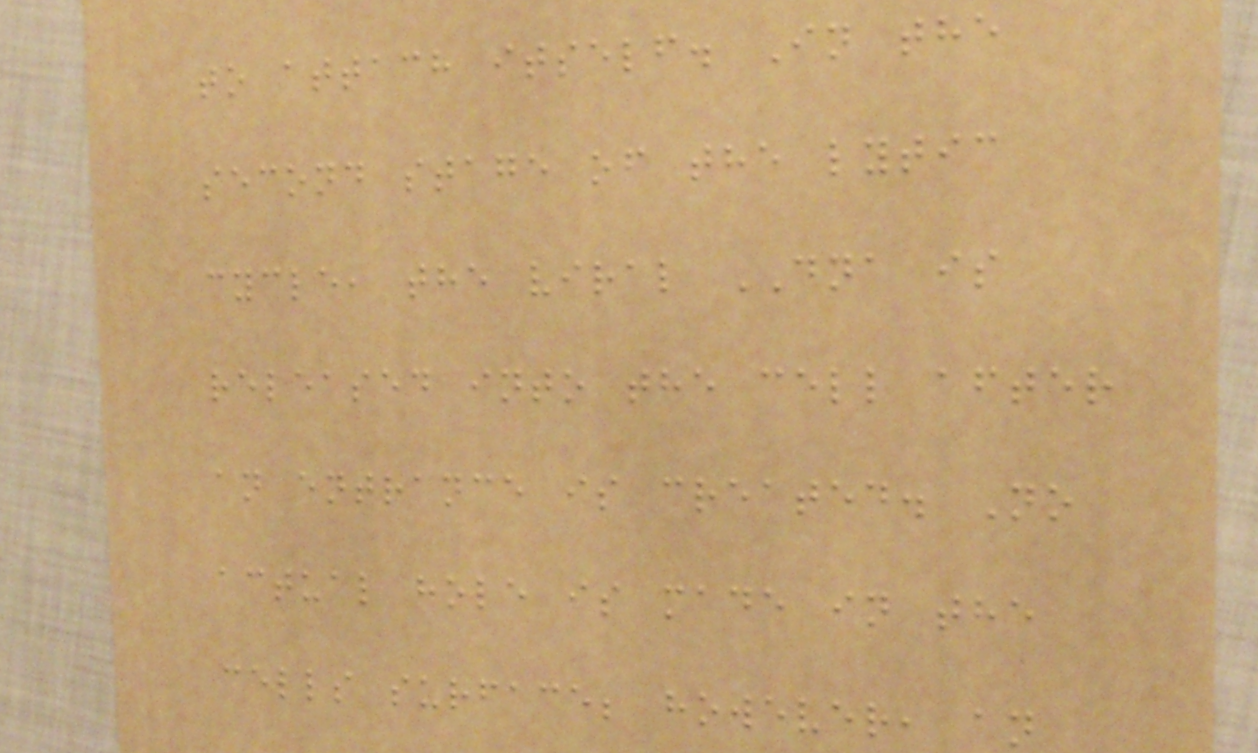to attach itself. In the
second stage of the lytic
cycle, the viral DNA is
released into the cell after
an entrance is created. No
actual hole is made in the
cells surface; however, an
